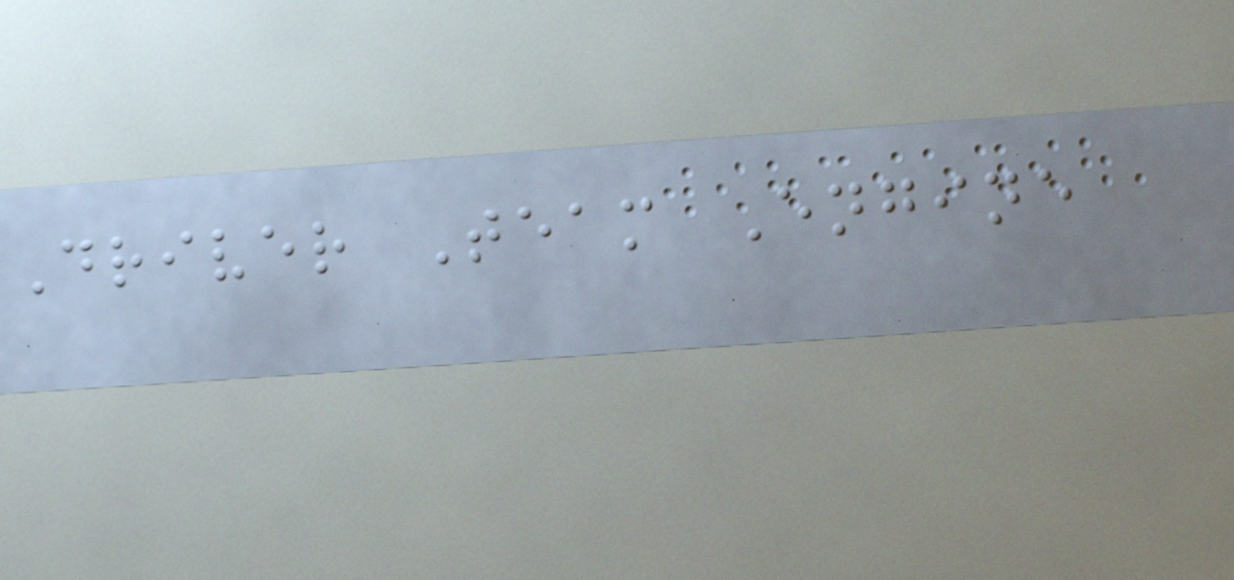Driver Team Engine
